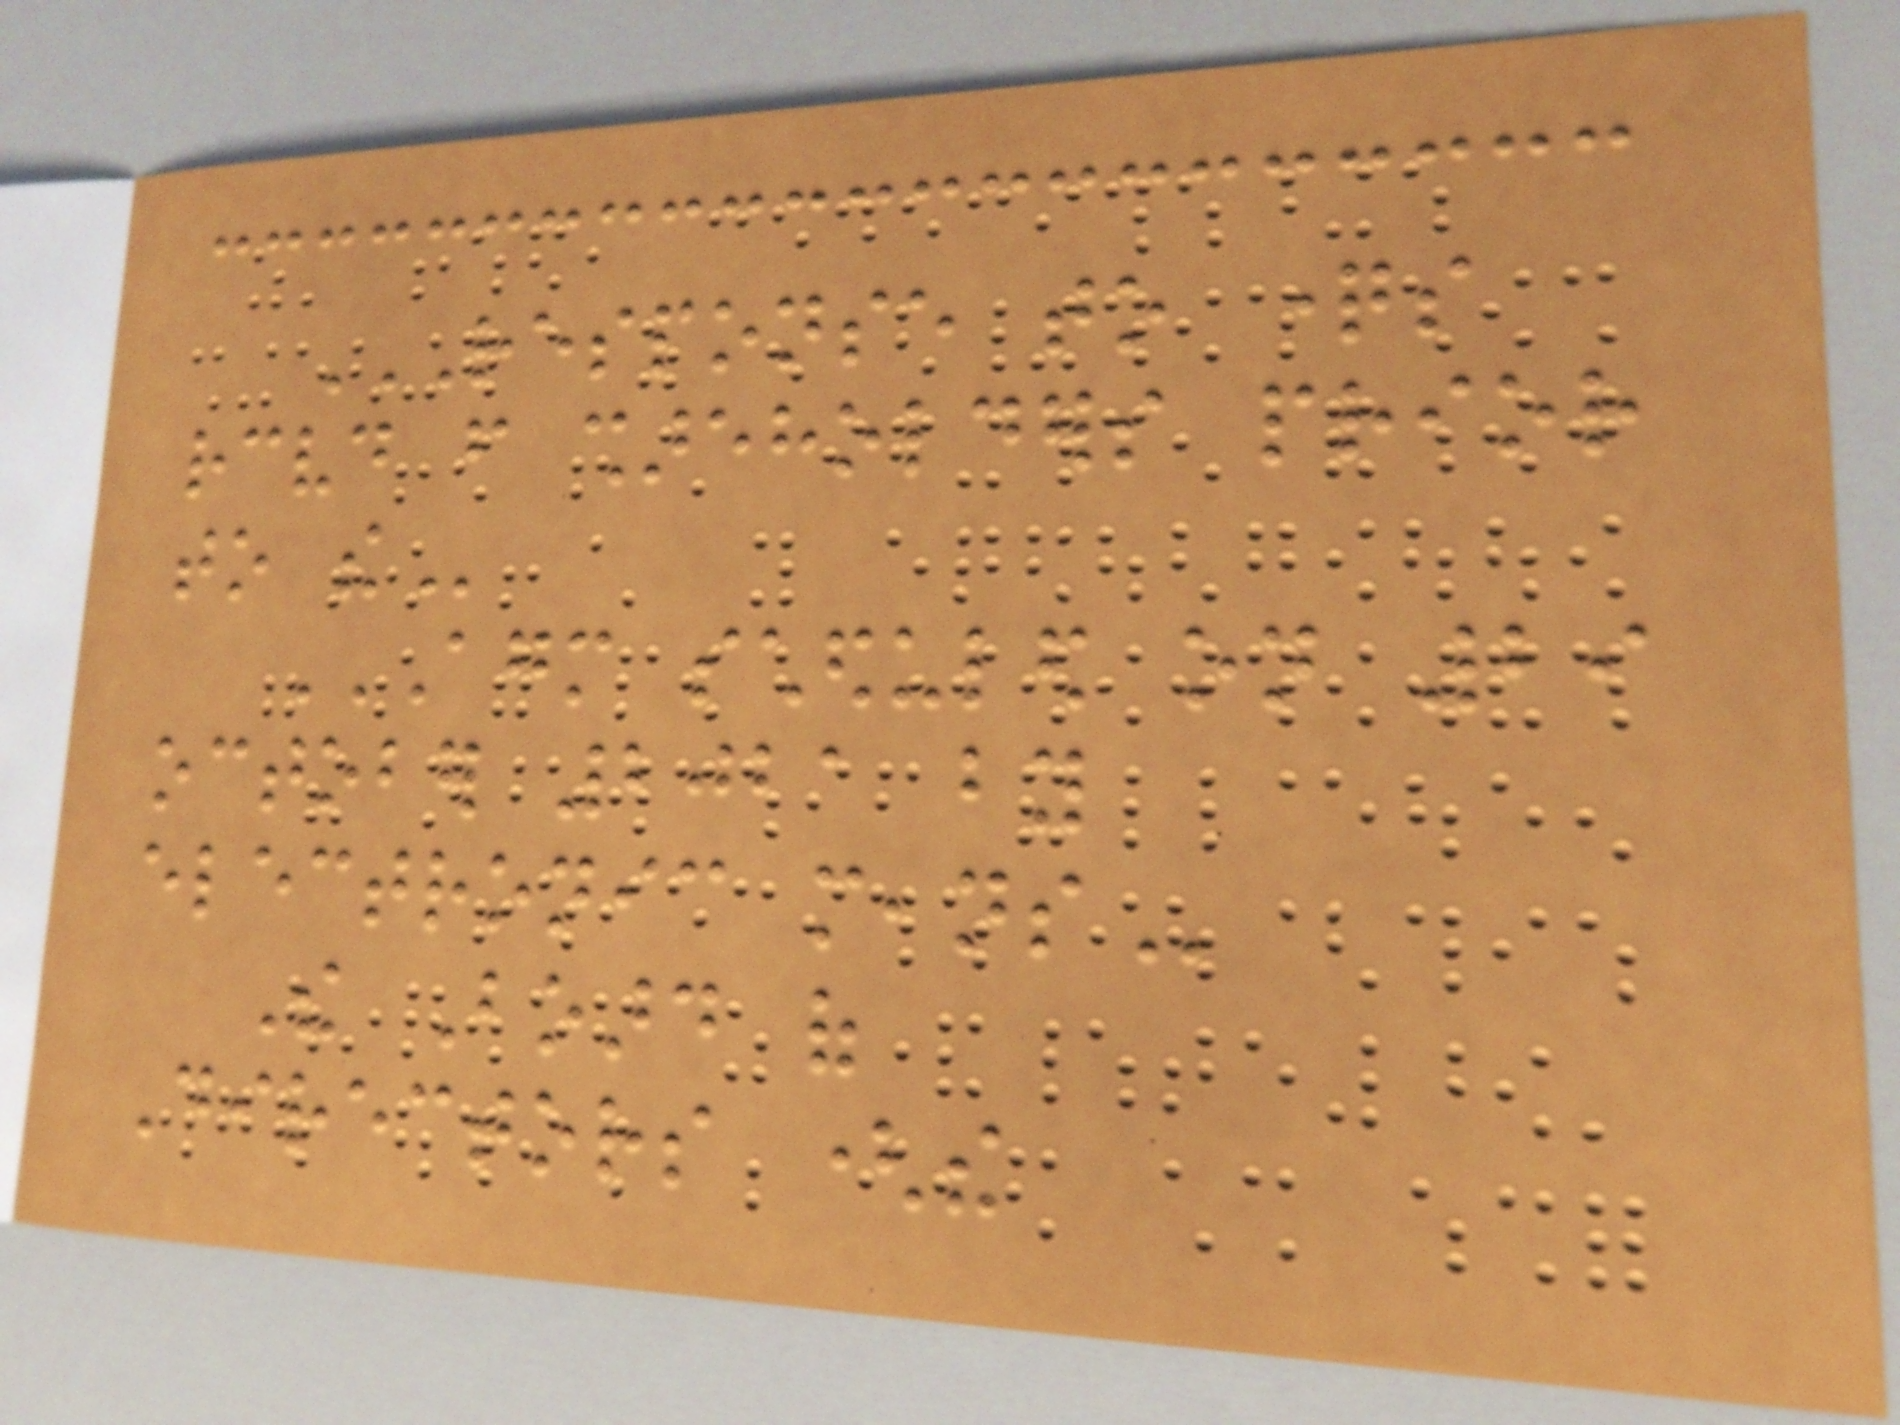RESPONSE TO QUESTIONS
RECEIVED FROM SHAREHOLDERS PRIOR
TO THE
AGM SCHEDULED ON 29
OCTOBER 2021 BY
ELECTRONIC MEANS
The Board of
Directors (the
